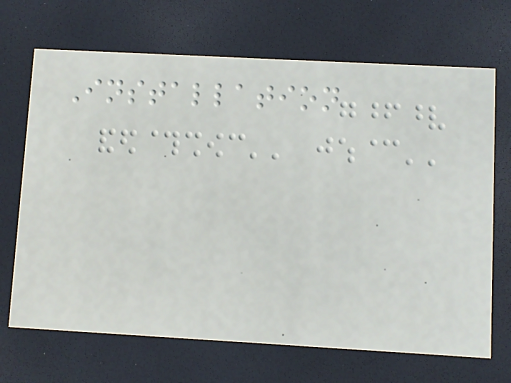Installation
